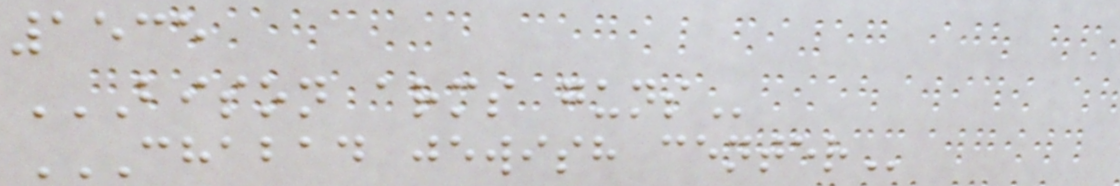1535
BISON ARMS GUNS
CHABAD JEWISH CENTER
